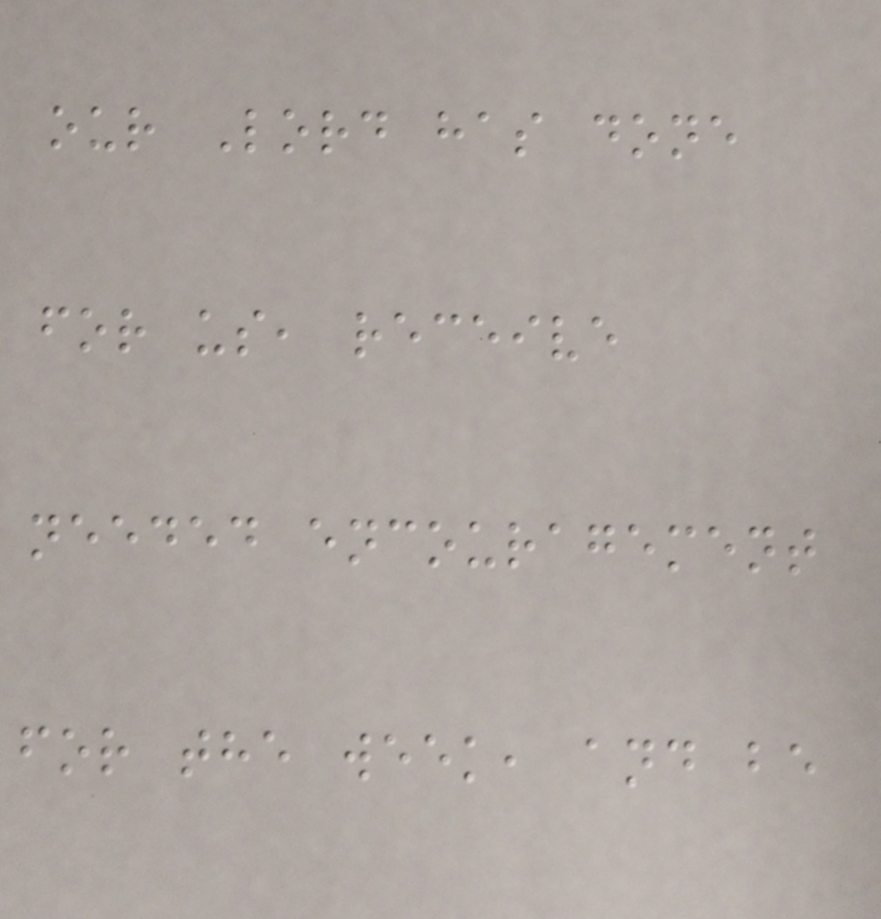our Lord has done
for us, receive
needed encouragement
for the week, and be
